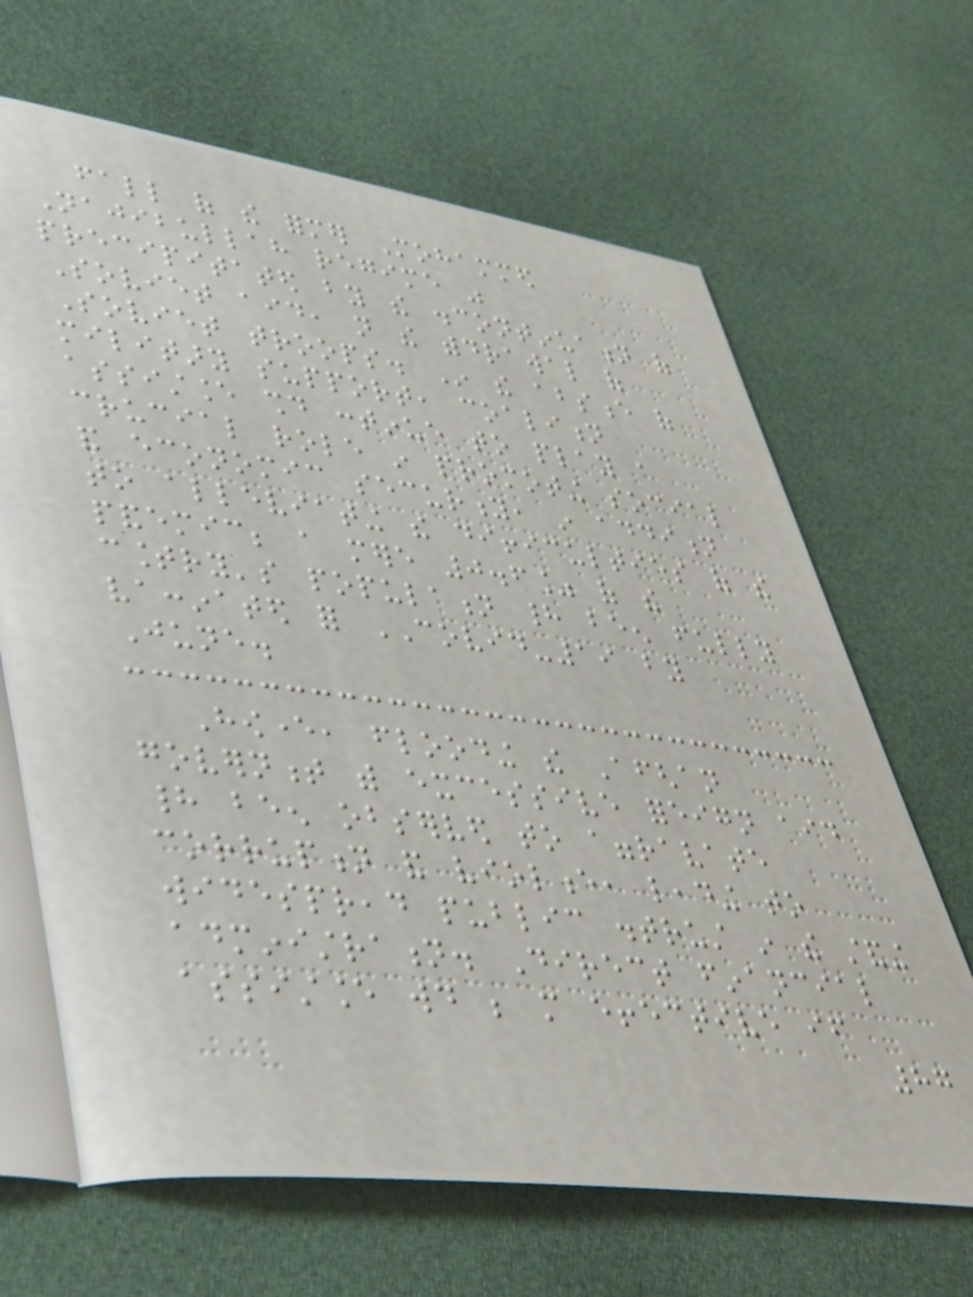fall of the former Mohammed
Najibullah regime was
precipitated by the discontinuation of
Soviet aid, not the withdrawal of
Soviet troops. In the absence of
military support, coalition
assistance should continue to play a
crucial role in promoting social
and economic security, in addition
to alleviating the difficulties of the
pandemic; a mere 0.6% of the
country's population had been fully
vaccinated for COVID-19 by
June.
However, flooding the Afghan
government with excessive foreign aid
had been observed to aggravate
corruption and violence, leading to
widespread public distrust in the standing
administration. Direct financial
assistance would be more effective if
87
